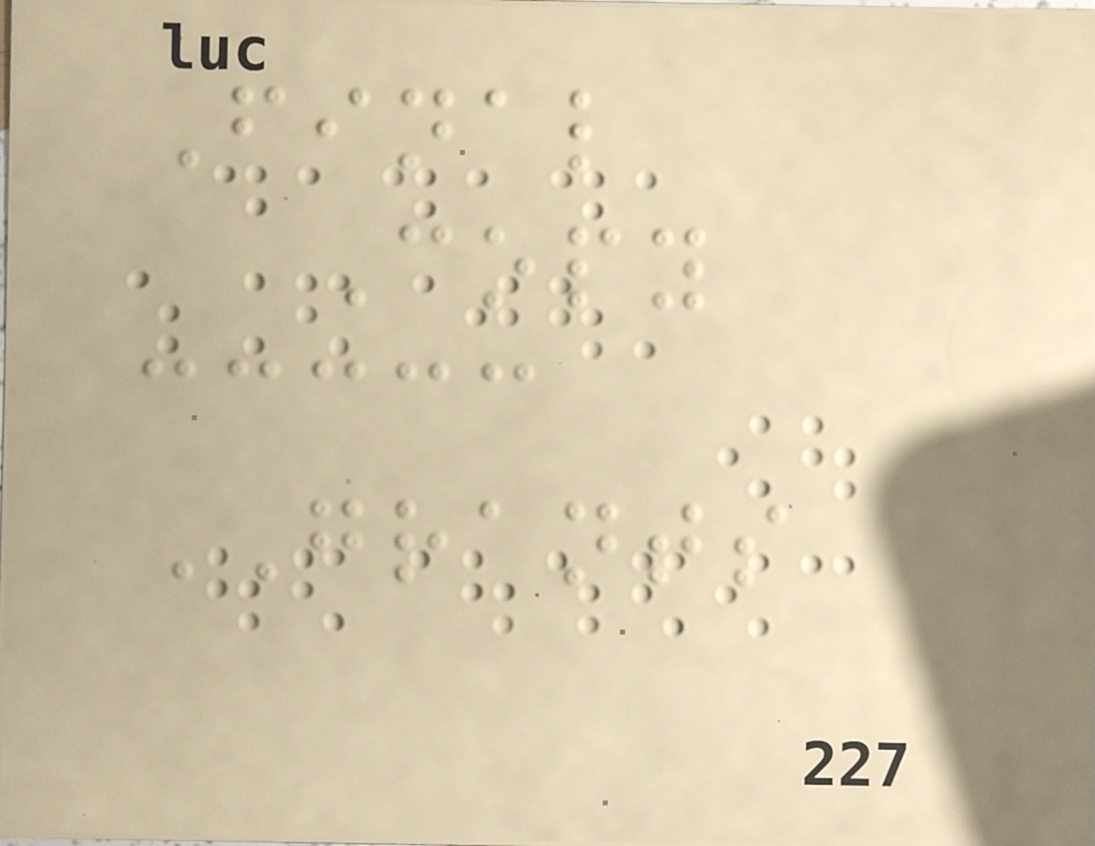Final
Copy
GRANTS
